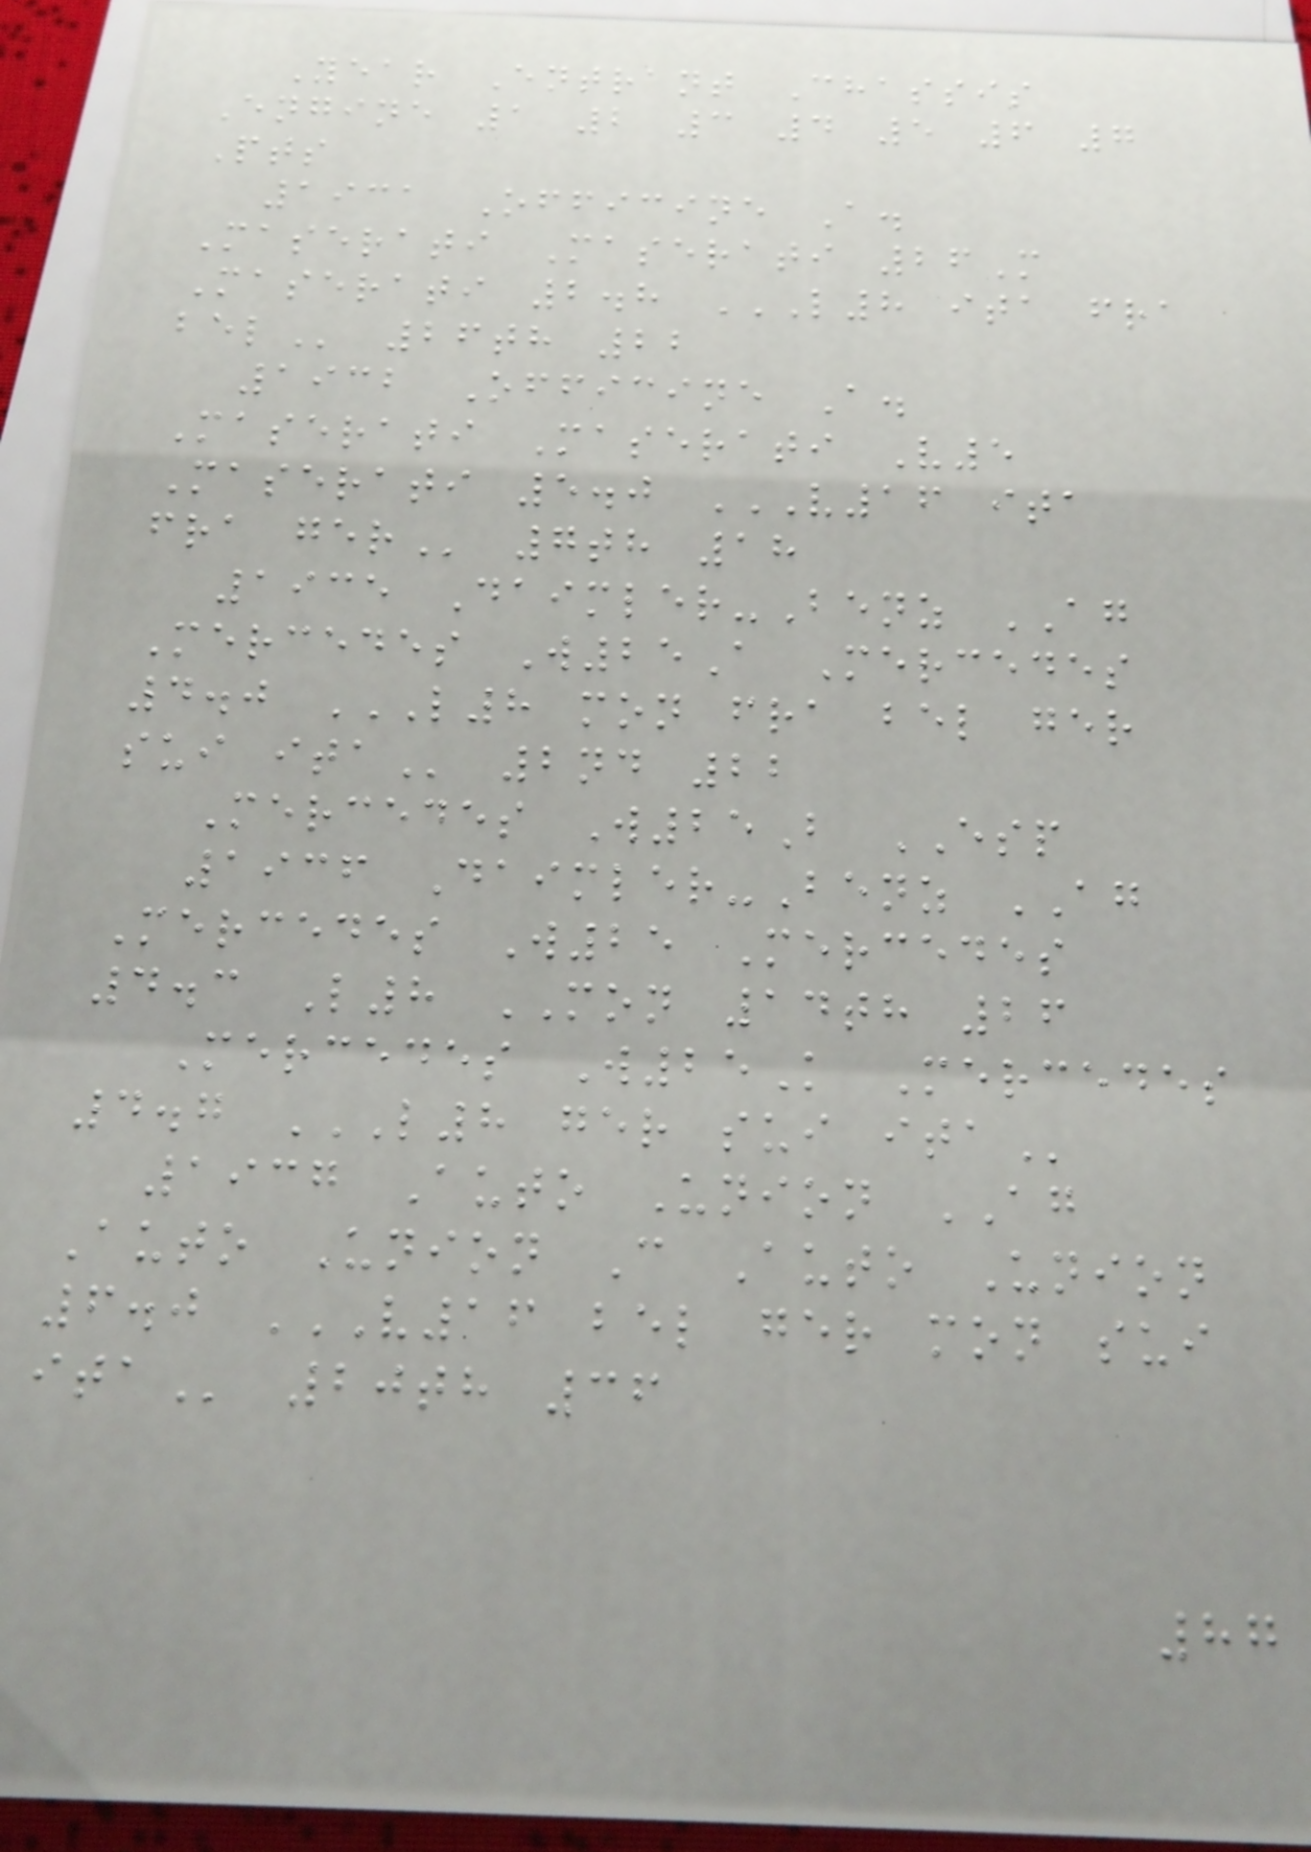Year Entrant Chassis
Engine 1 2 3 4 5 6 7
Pts
1931 Officine A.
Maserati Maserati 26M
Maserati 2.8 L8 ITA FRA
BEL 26th 22
1932 Officine A.
Maserati Maserati V5
Maserati 5.0 V16 ITA
FRA GER 7th 18
1935 Daimler-Benz AG
Mercedes W25A Mercedes
4.0 L8 MON FRA BEL GER
SUI ITA 2nd 22
Mercedes W25B ESP
1936 Daimler-Benz AG
Mercedes W25 Mercedes
4.3 L8 MON 14th 26
Mercedes W25K Mercedes
4.7 L8 GER SUI ITA
1937 Auto Union AG
Auto Union C Auto Union
6.0 V16 BEL GER MON SUI
ITA 20th 36
87
